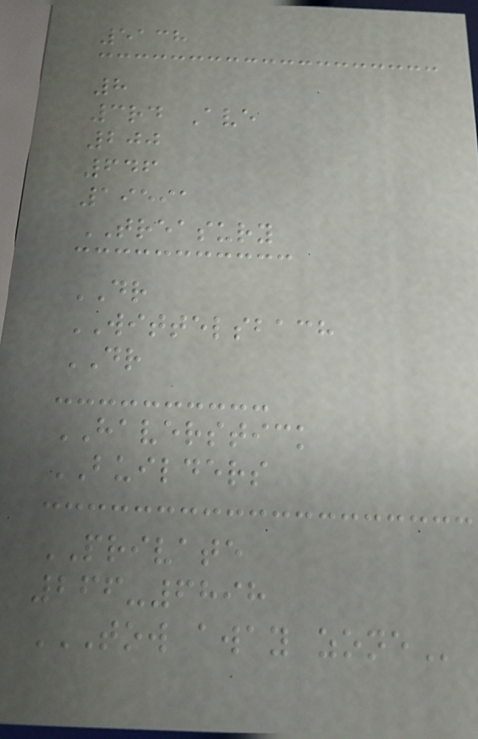5138
8
3rd Ave
200
646
19591
TREASURY
DR
WITTELSBACH
DR
HAVERSTICK
BUILDERS
PRIVATE
266-6898
TOW AWAY ZONE
